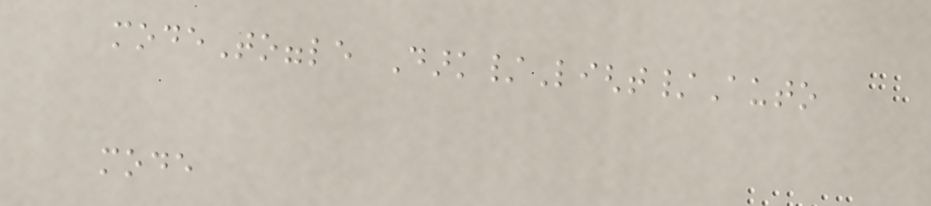modeToggle Dark/Light/Auto
mode
